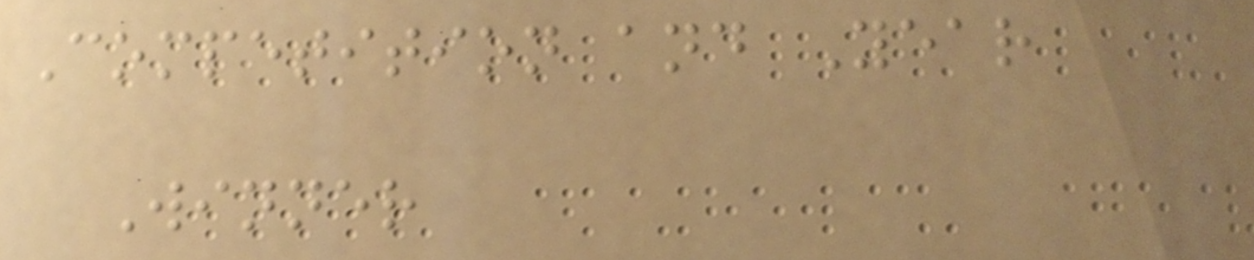Competition and Year
Winner
